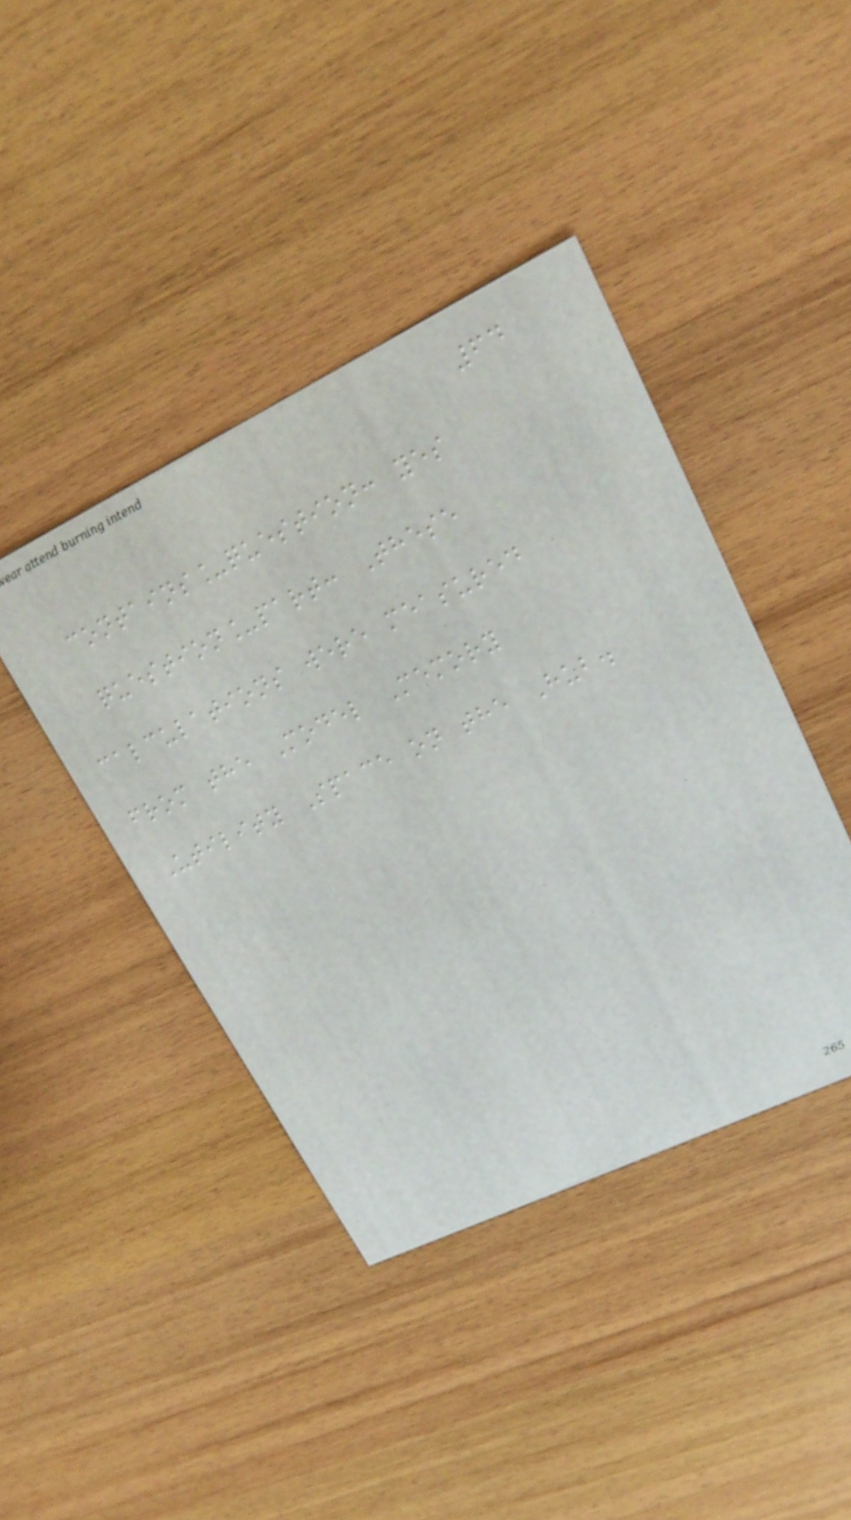64
contains_question: yes
question_part: These
calculations were measured
from the Model Memory
Utility Space on the Hub.
